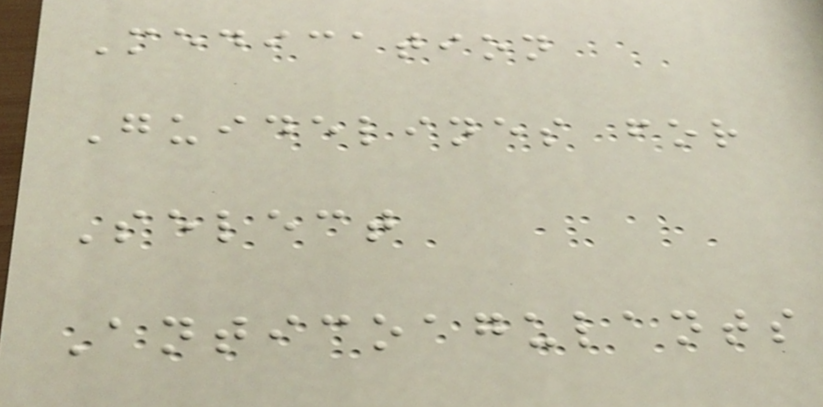Medication
Guidelines for
Select
Anticoagulants
